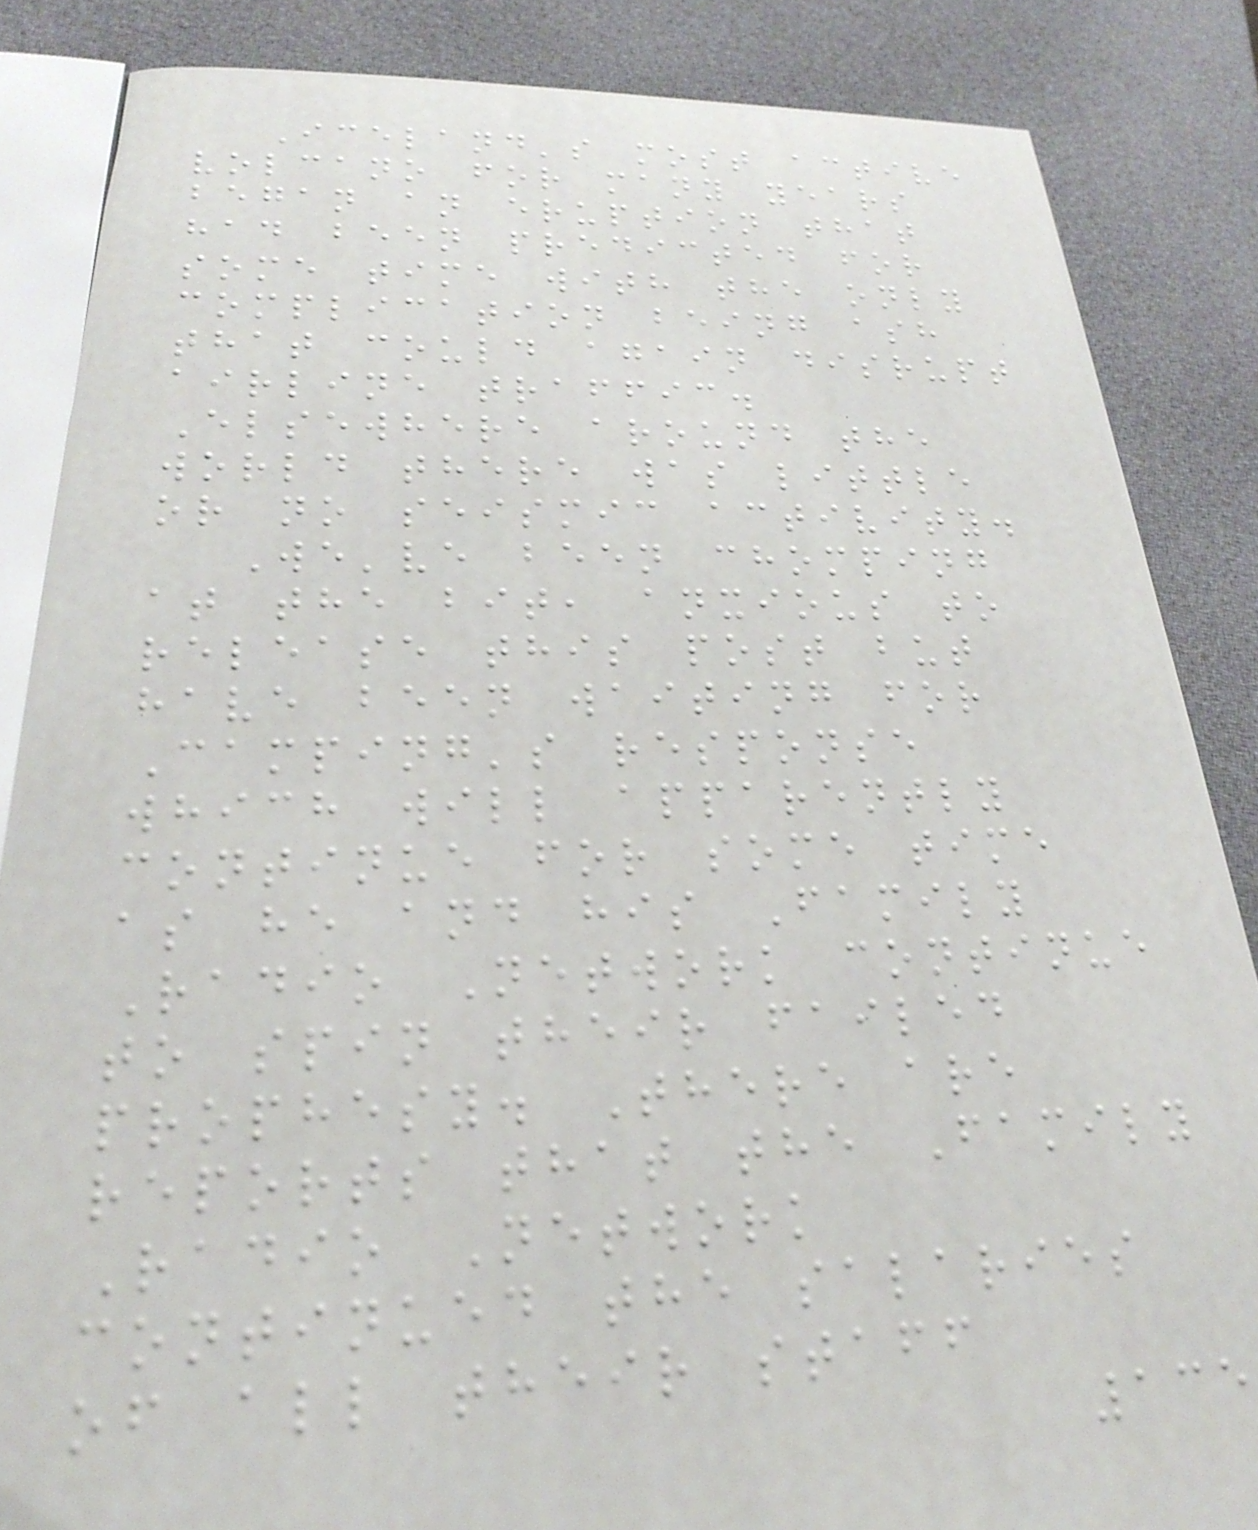Iceland's most active
volcano for many years
began an eruption that
had been predicted for
some time with the only
complication being ash
that could again disrupt
airline traffic.
Elsewhere around the
world there was little
or no seismic activity.
We've been chomping
at the bit, anxious to
release this post but
have been waiting for
Camping's response
which will apparently
continue for some time
as he and his Family
Radio Network continue
to spin their failed
prophesy. There are
reports that the Family
Radio Network
continued the salaries
of all their staff
135
